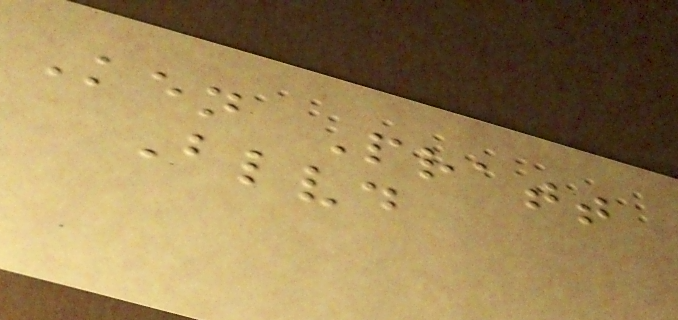Ken Pratt
Blvd
